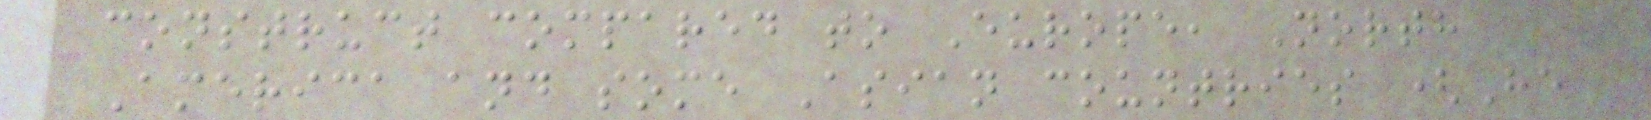construct compared to Europe, North
America and some Asian countries (He
